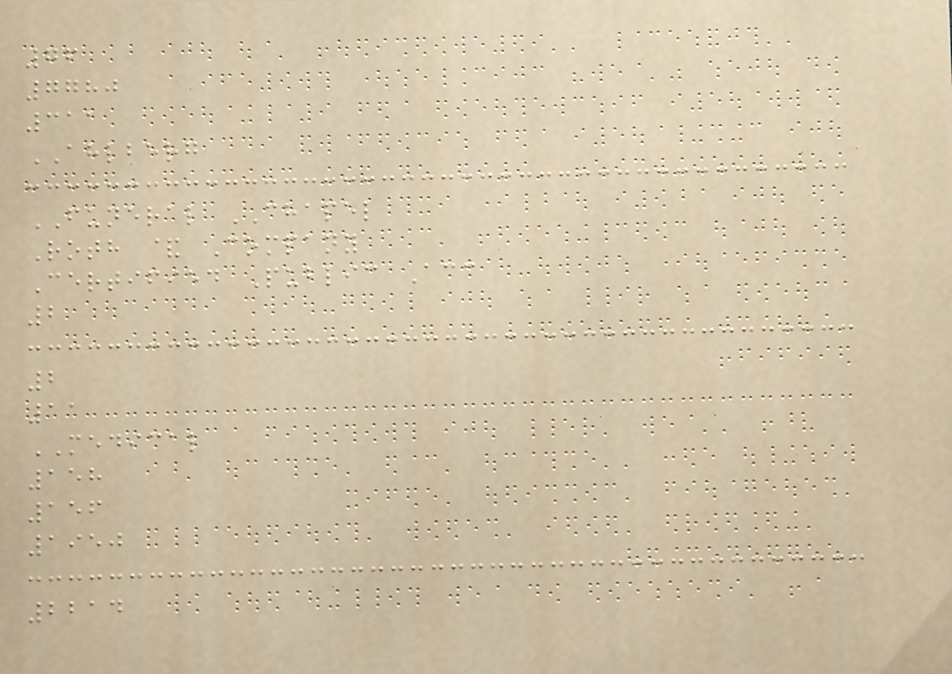76
7780
311
AHLBERG
FUNERAL CHAPEL
Roth & Company
Certified Public Acc
2
2
11
MEDICAL
158
156
1950
2214
